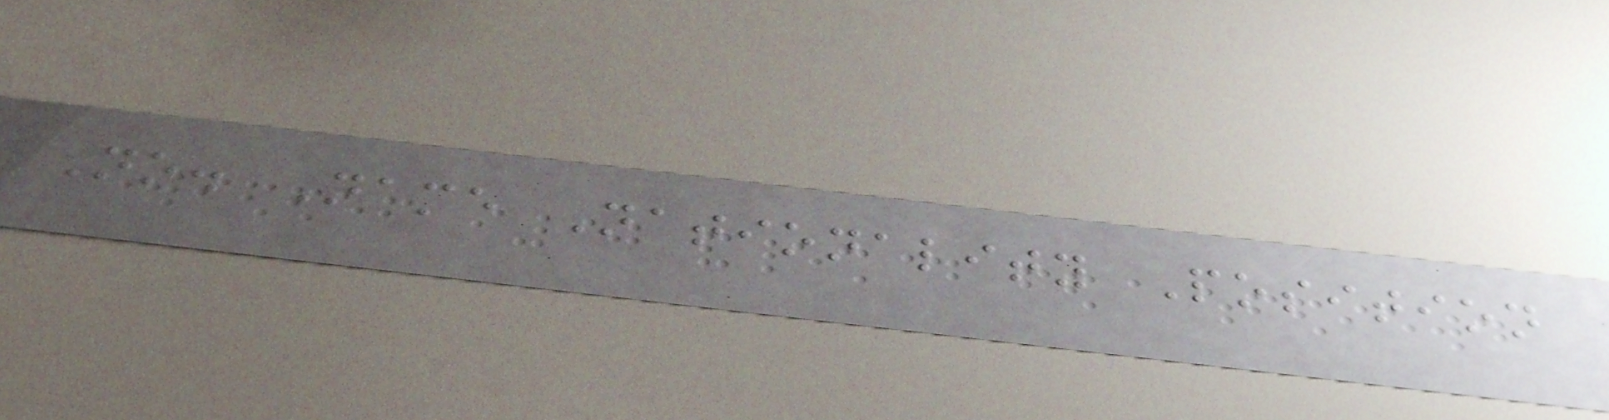No. Name Nationality Position
